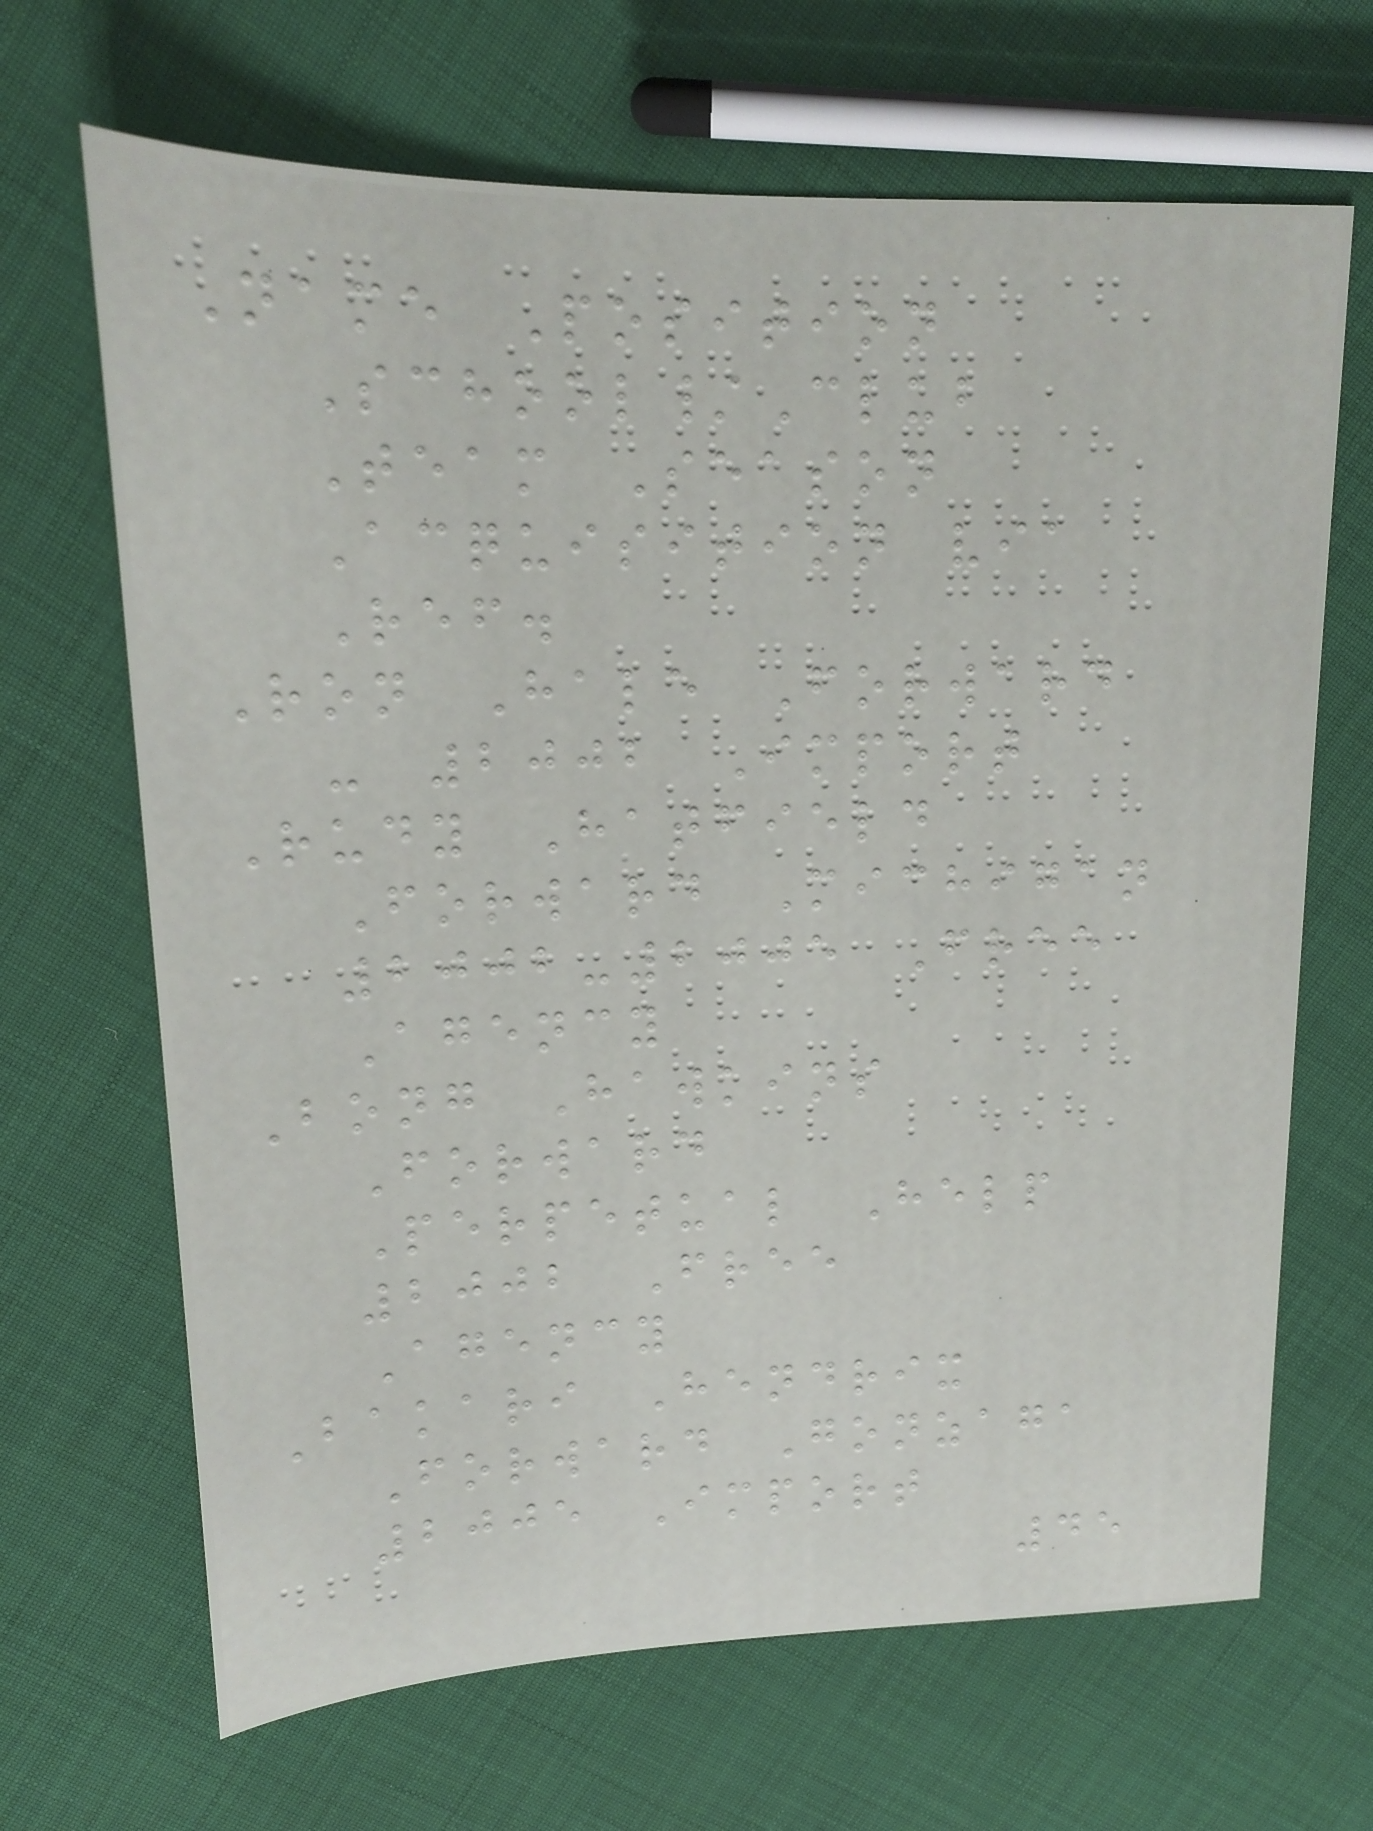Name Position
School/Club
Team Season
Acquisition via
Ref.
Ron Hale Forward
- 2002 Import
Rudy Hatfield
Forward Michigan
2002-2005 Free
Agency
Bong Hawkins
Forward
Perpetual Help
2002 Free
Agency
Bakari Hendrix
Forward Gonzaga
2005 Import
45
